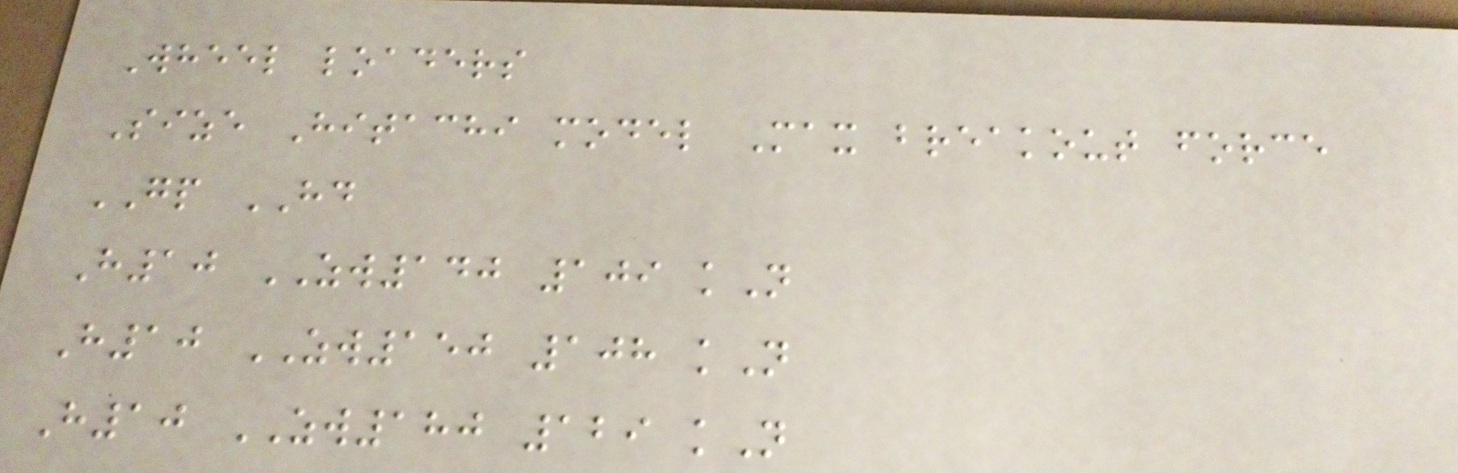Wheel loaders
Size Hitachi model Max breakout force
GP HD
H10 ZW140 109 kN
H10 ZW150 108 kN
H10 ZW180 129 kN
